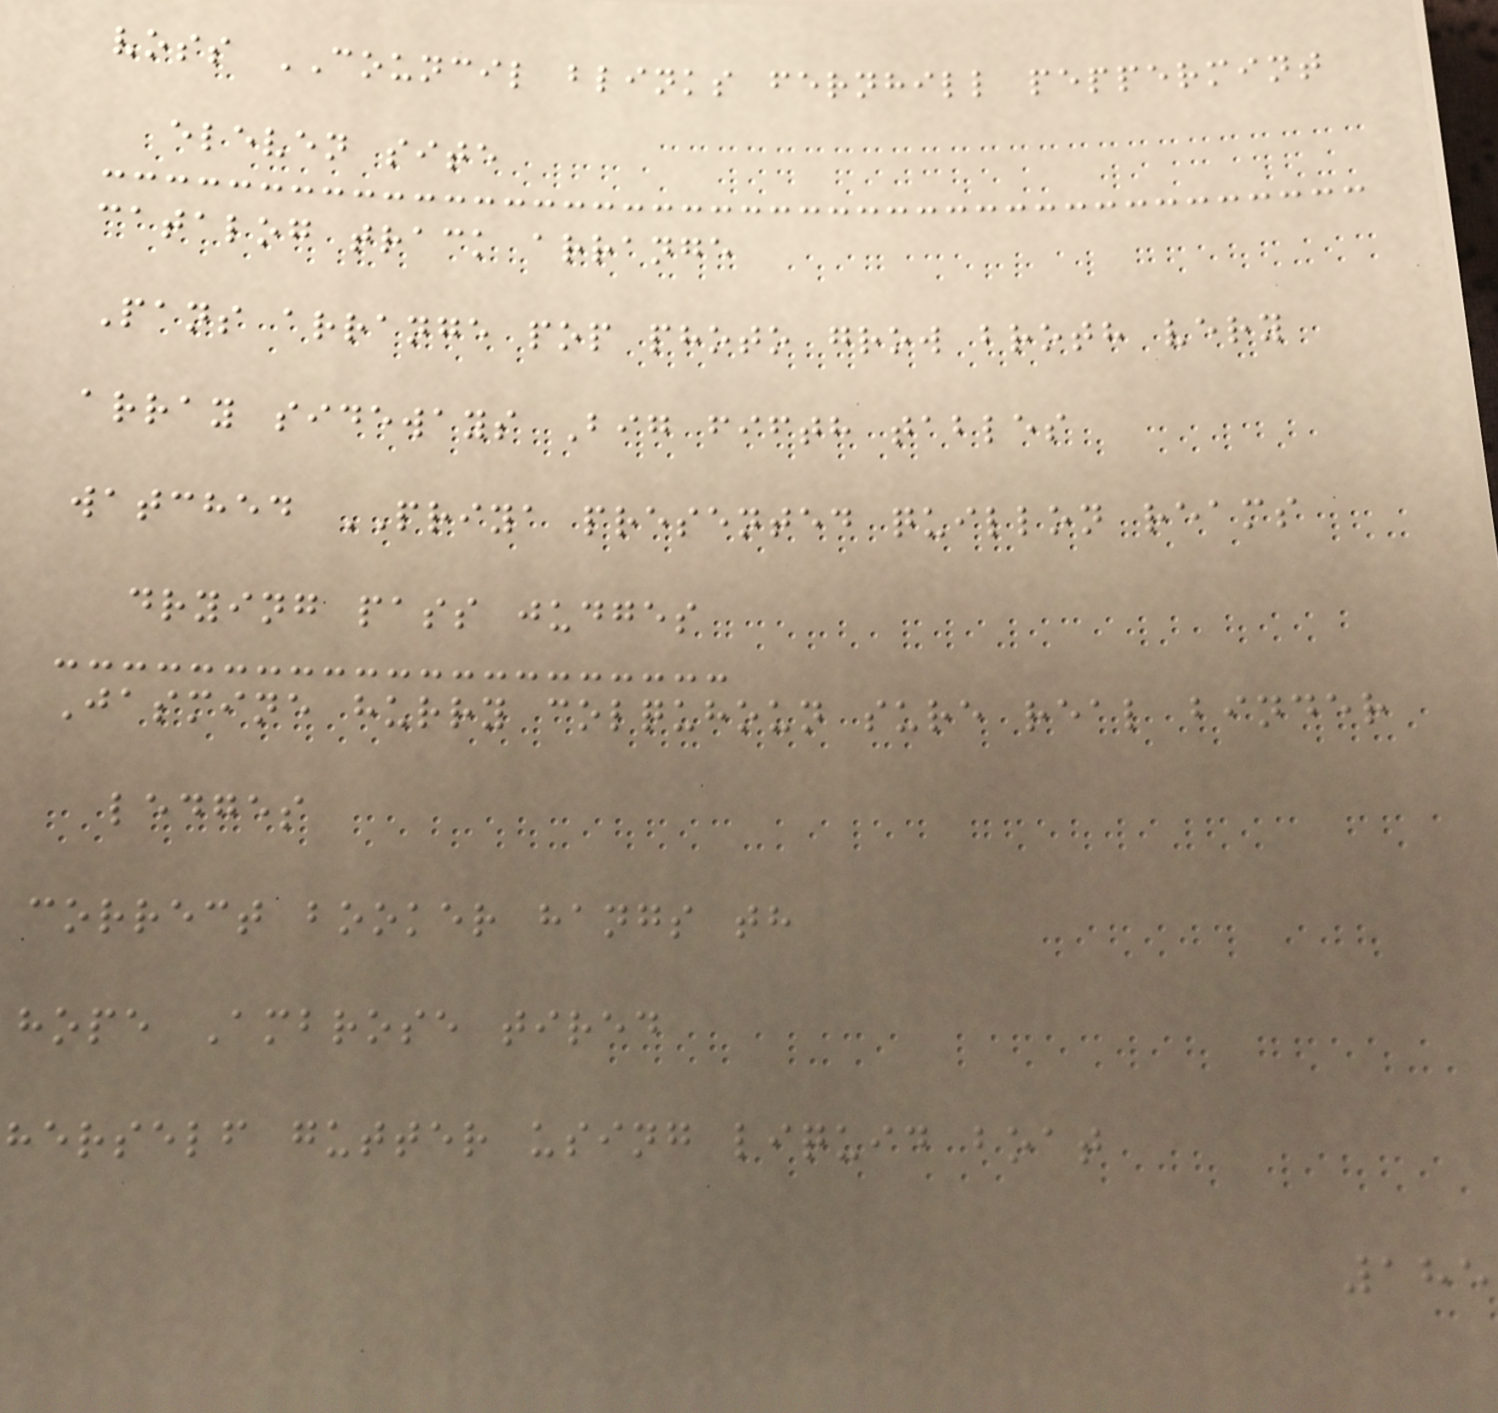voss COUNCIL blinks fernhill peppermint
eleven site
catalog track arrange
Pans arrange pop photo grow broth very
array sideways Big fifth tables
watched PRIYA presented quillon reams
drying pass judges
Jasmine hurry colquhoun sure real binder
ledges
correct booker hangs th
hope Ambrose tired
herself gutter using liquid boat
185
